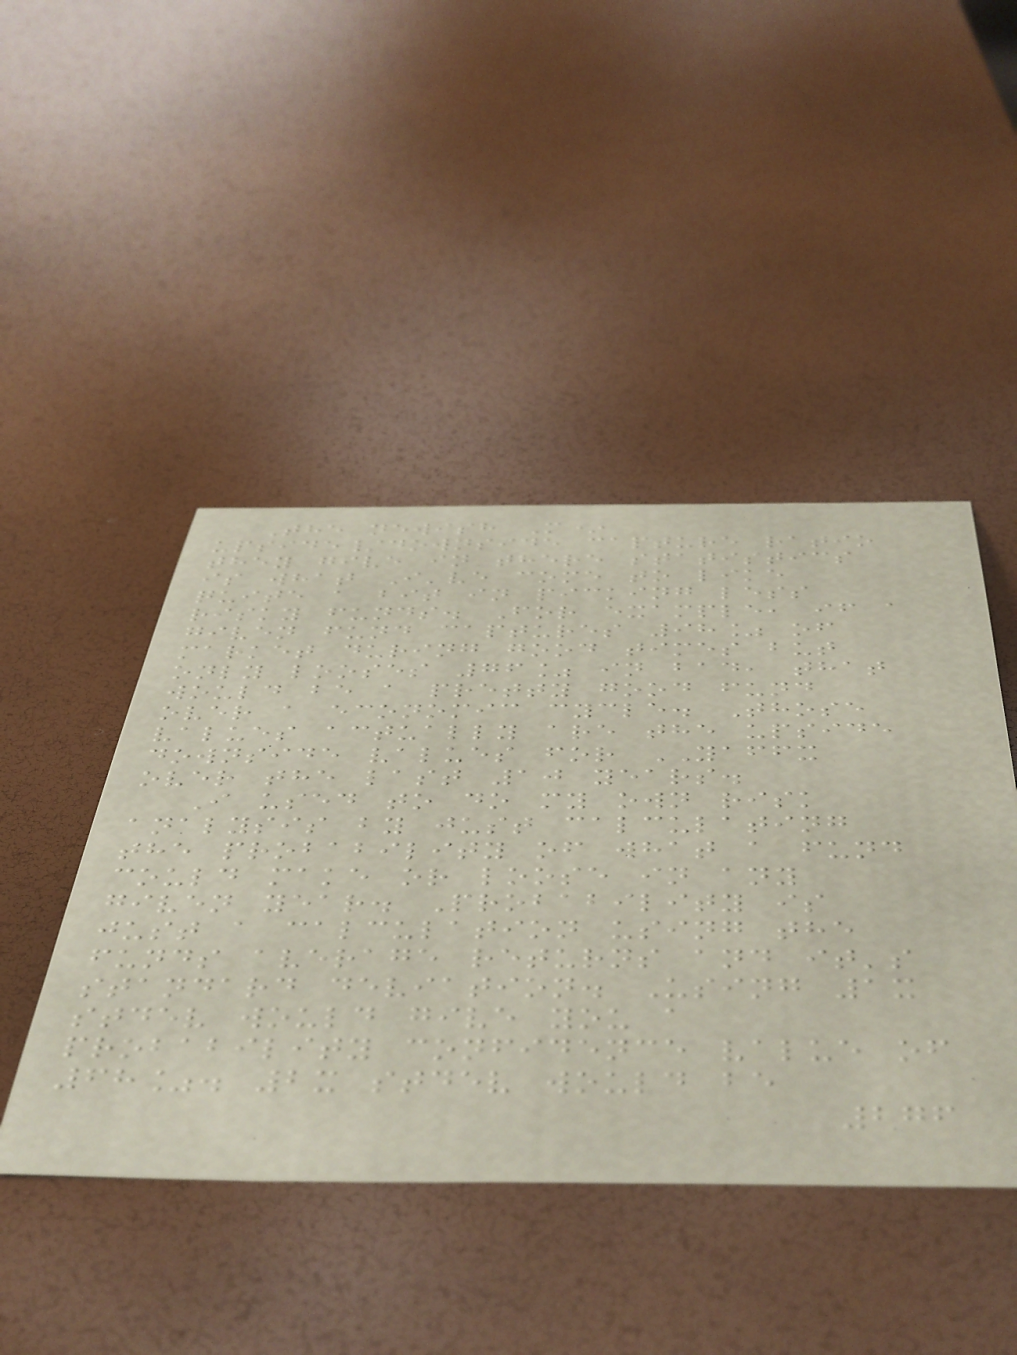The newish M*
upside/downside capture ratio
they give in there statistics
is what I've come to like
quite a bit in picking less
risky funds. For example, if a
given fund captures 98% of
market during good times but
only looses 76% in bad, that
would be a pretty good fund
over a economic cycle. Those
values actually are the upside
downside values for YAFFX
over the last 10 years.
I used to do my own risk
analysis by just calculating
the probability of what a fund
could make or loose in any
given year. Probability is
just a calculation using the
funds average returns and it's
standard deviation. Using 1x
stdev would give you a
probability confidence value of
68%. 2x stdev would be
276
